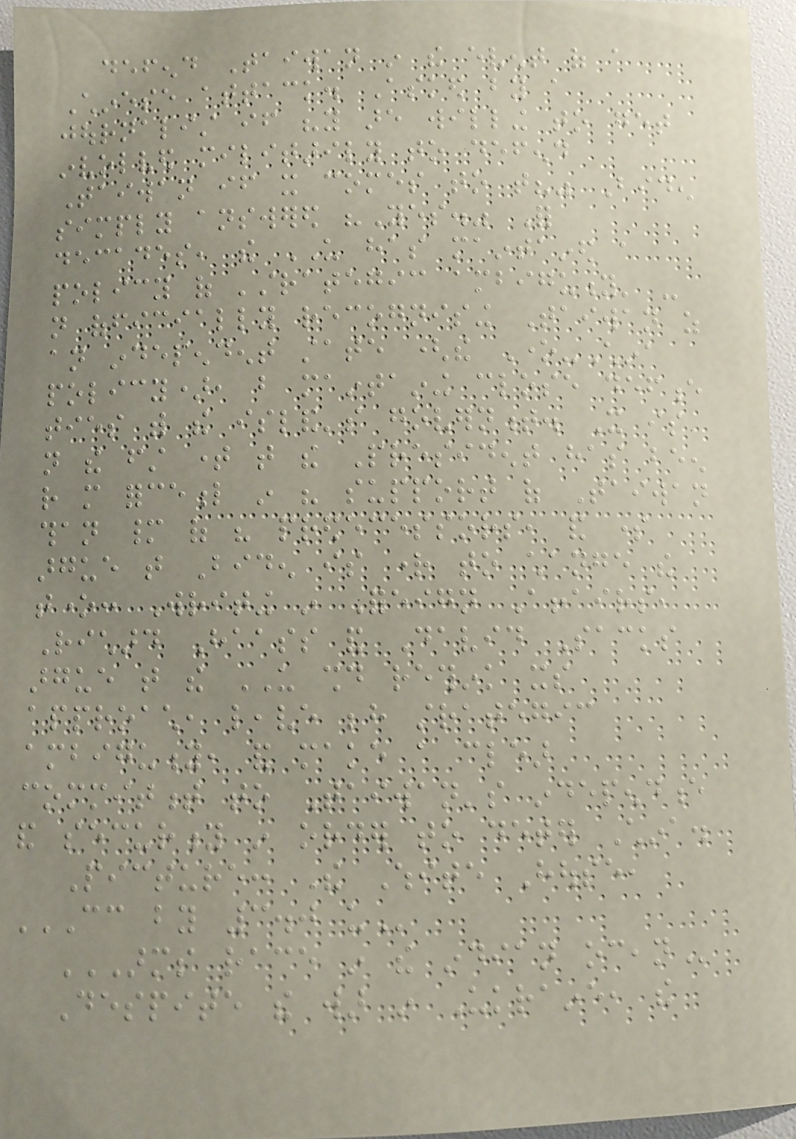defend Taiwan in the event of a
Chinese attack. Asked by a
journalist if "you are willing to get
involved militarily to defend
Taiwan if it comes to that?" Biden
simply answered "Yes." For
decades, the US has maintained a
policy of 'strategic ambiguity' -
not officially recognising Taiwan as
an independent state (the One-China
policy), but maintaining close defence
ties with the island's government. It is
not the first time that the President has been
rather more forceful in his support of Taiwan
than many of his predecessors, and some
argue that Biden is right to change the
tone: Writing in Foreign Affairs,
Richard Haass and David Sacks
argue that the US should rethink its
approach, leave behind strategic
ambiguity, and make a clear
commitment to Taiwan's independence
and security in order to deter China.
Picture: The White House,
CC BY 3.0 US
ARMS RACE IN THE INDIAN OCEAN
Despite the war in Ukraine, the
